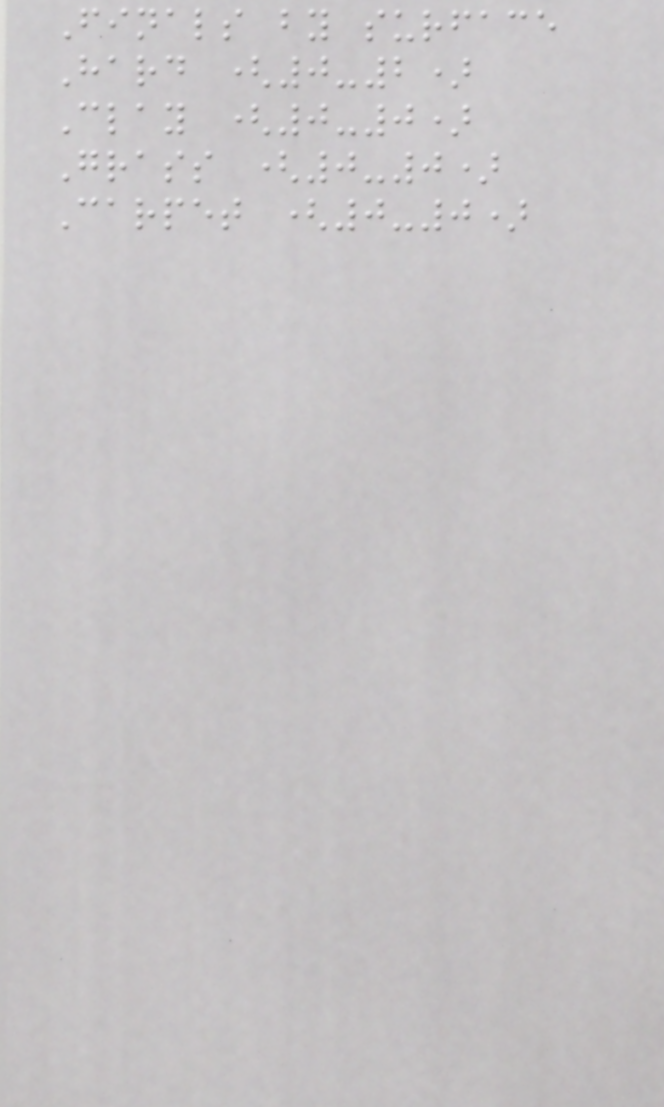Finals by surface
Hard (0-2)
Clay (0-0)
Grass (0-0)
Carpet (0-0)
